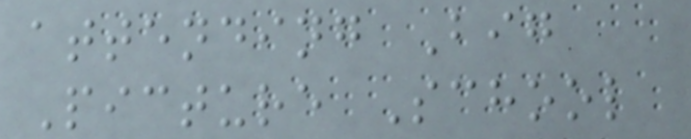attending Big
Picture School
